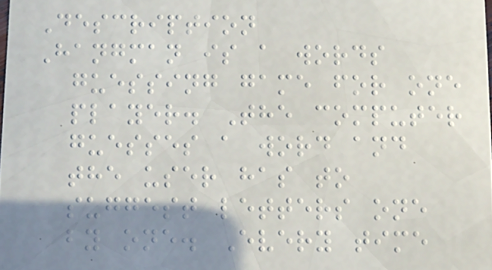Description
Hangman is a words
guessing game for one
player. The computer
guesses a word and
the user has to
suggest letters one
by one. Every time
